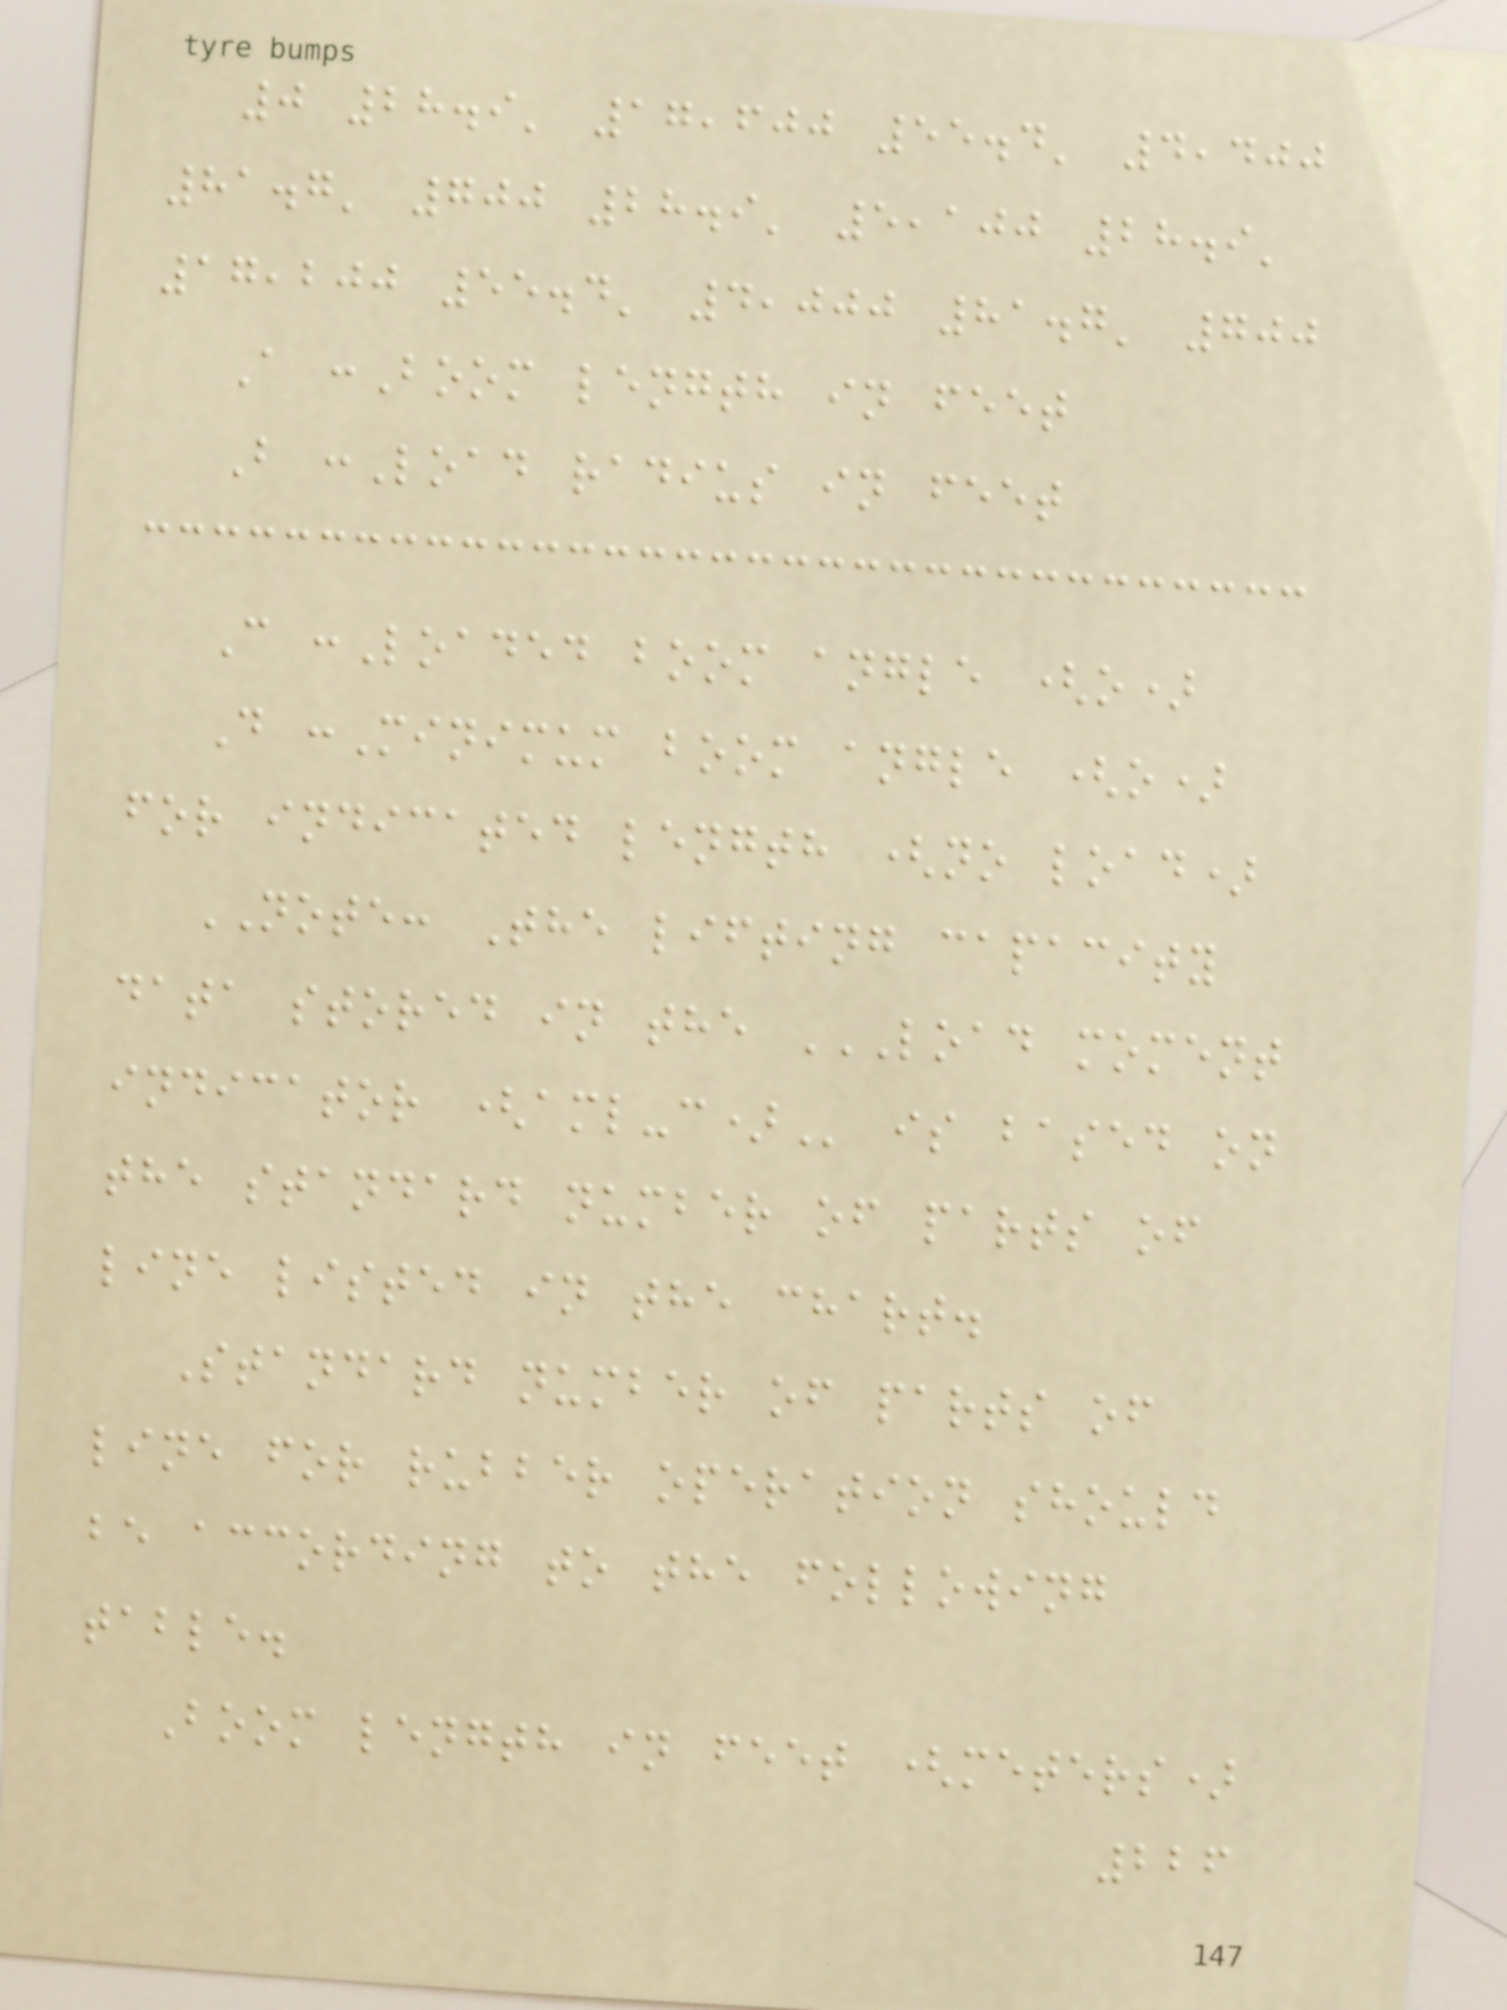0 28.9' 17,600 55.4' 4,400
81.7' 700 28.9' 5,100 28.9'
17,200 55.4' 4,000 81.7' 700
A :Boom length in feet
B :Load radius in feet
C :Loaded boom angle (o)
D :Minimum boom angle (o)
for indicated length (no load)
NOTE: The lifting capacity
data stored in the LOAD MOMENT
INDICATOR (AML-C) is based on
the standard number of parts of
line listed in the chart.
Standard number of parts of
line for rubber operation should
be according to the following
table.
Boom length in feet (meters)
226
